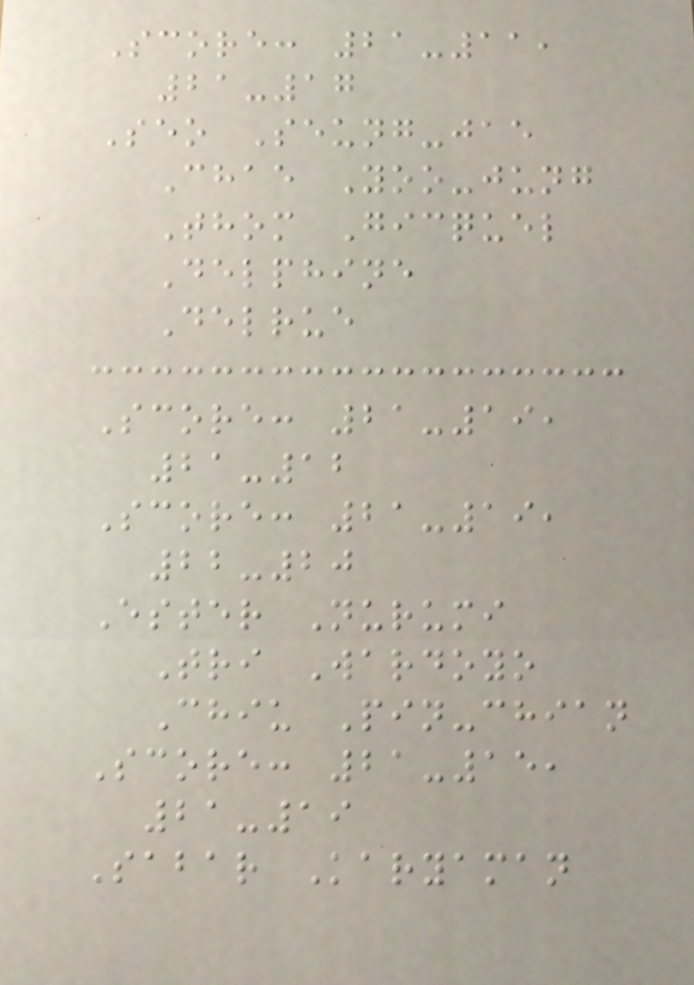Score: 21-11,
21-17
Seo Seung-jae
Chae Yoo-jung
Thom Gicquel
Delphine
Delrue
Score: 21-19,
21-12
Score: 21-19,
22-20
Ester Nurumi
Tri Wardoyo
Chiu Pin-chian
Score: 21-15,
21-19
Sabar Karyaman
